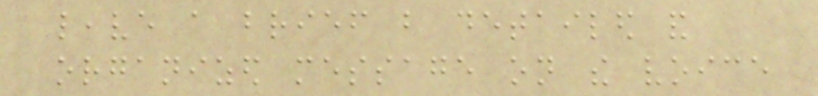leave a brief but detailed and
organized message on the voice
